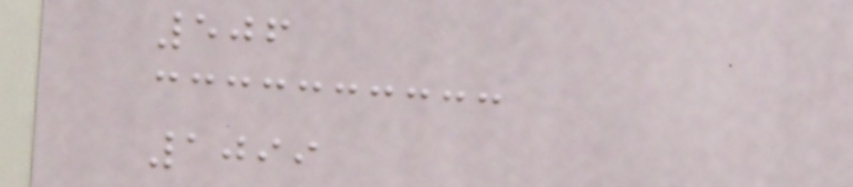506
1099
